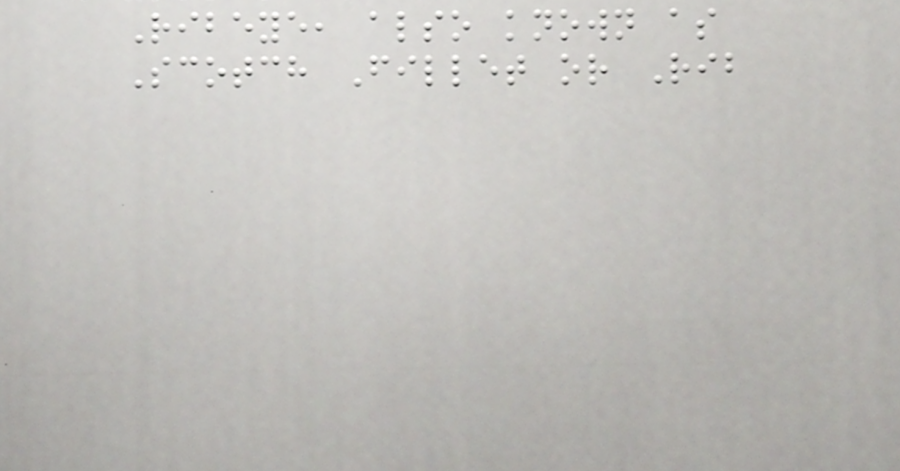Ribeye, also known as
Scotch Fillet or Rib
